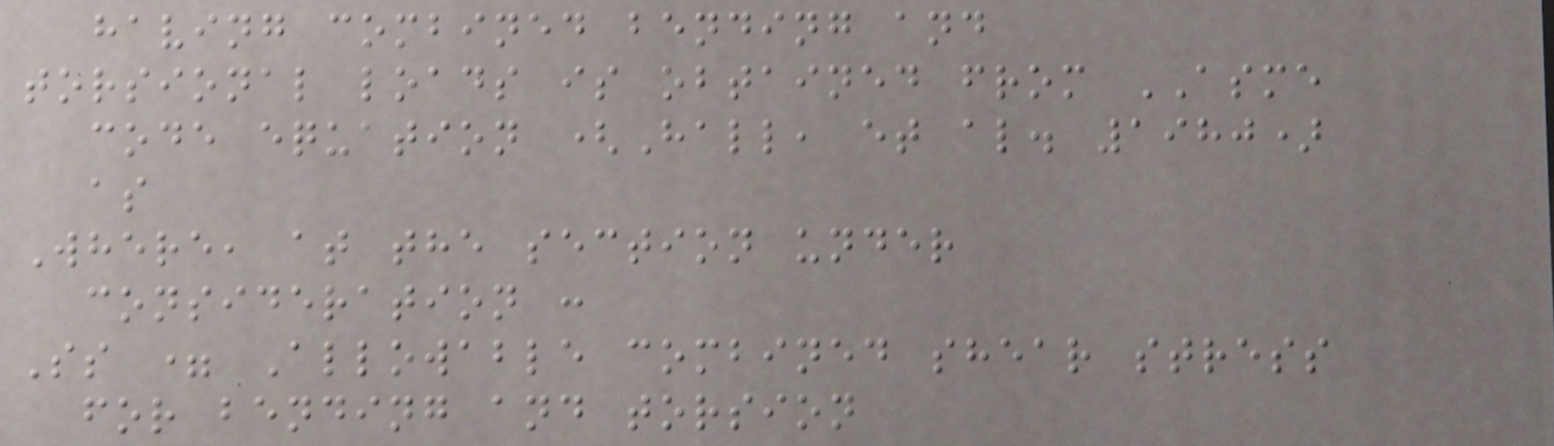having combined bending and
torsional loads is obtained from ASME
code equation (Hall, et al. 1980)
as
Where, at the section under
consideration :
Ss = Allowable combined shear stress
for bending and torsion
